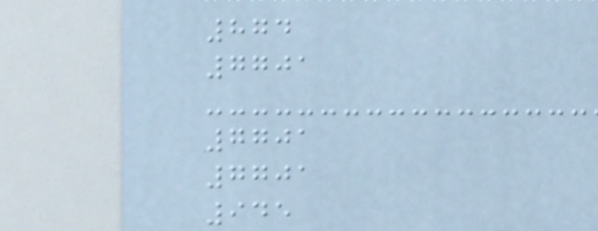874
7701
7701
7701
945
